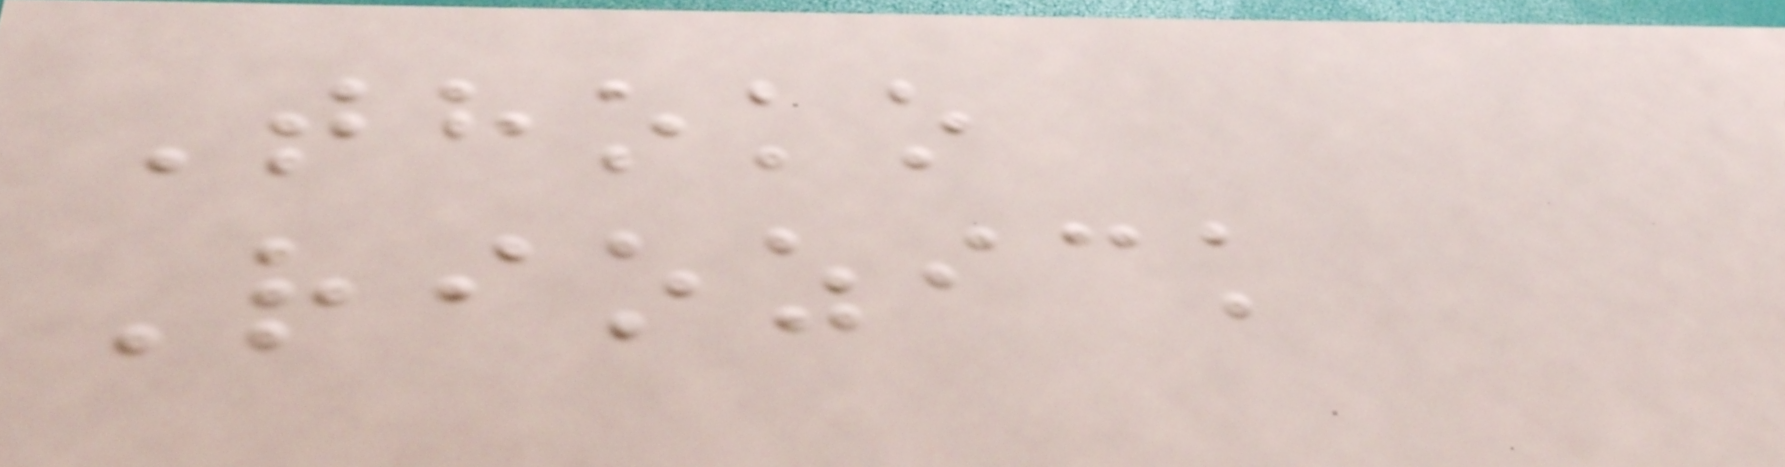Thoko
Riozick
